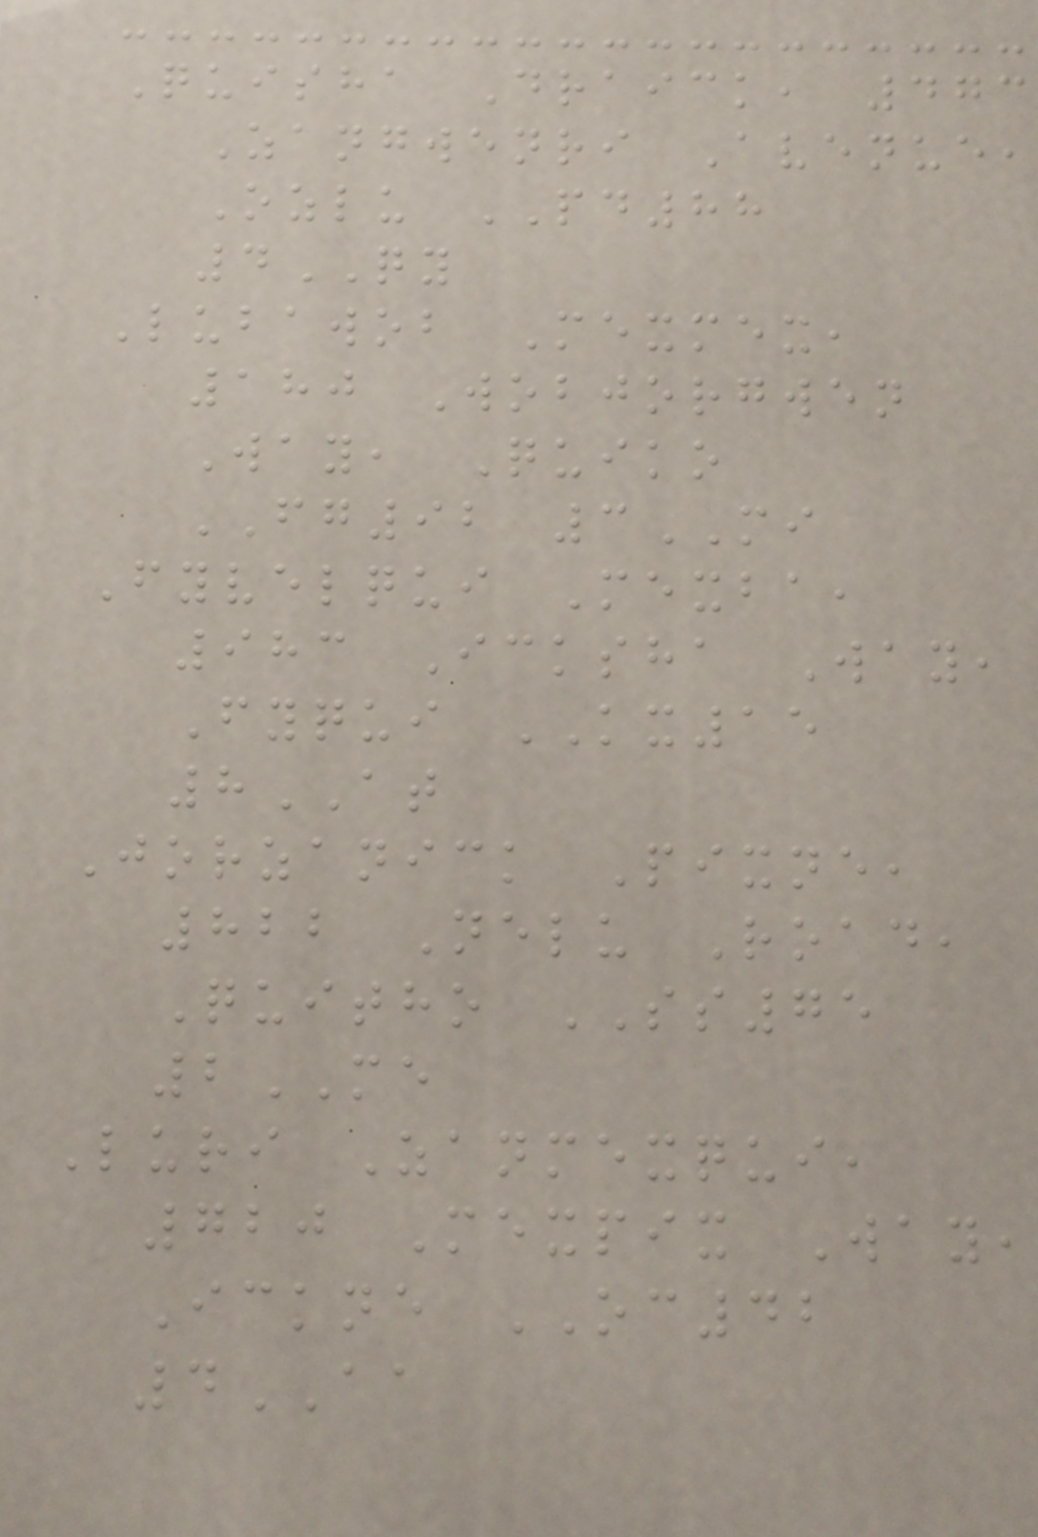Quisha Draick, 473
Zangwenri Avenue,
Ozlu PD88
4QY
Lubawob Mexmex,
180 Wobjorgwen
Way, Quiko
FG92 3MI
Fyvelqui Mexba,
983 Icksha Way,
Fyqui KX15
8AT
Jorzanick Pixne,
822 Nelu Road,
Quitho SS75
2ME
Luri Zanmexqui,
720 Mexpix Way,
Ickne OC42
4AA
